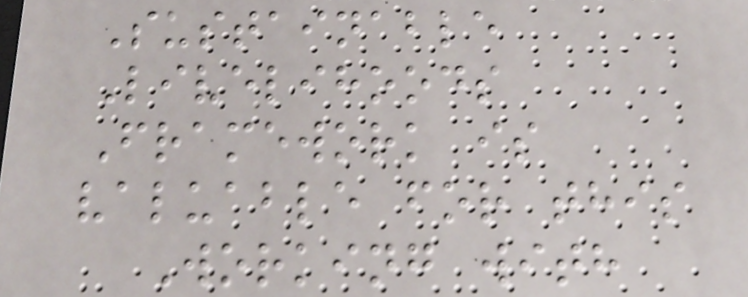Sustainable
Livelihoods
Framework is
valuable for this
Working with
